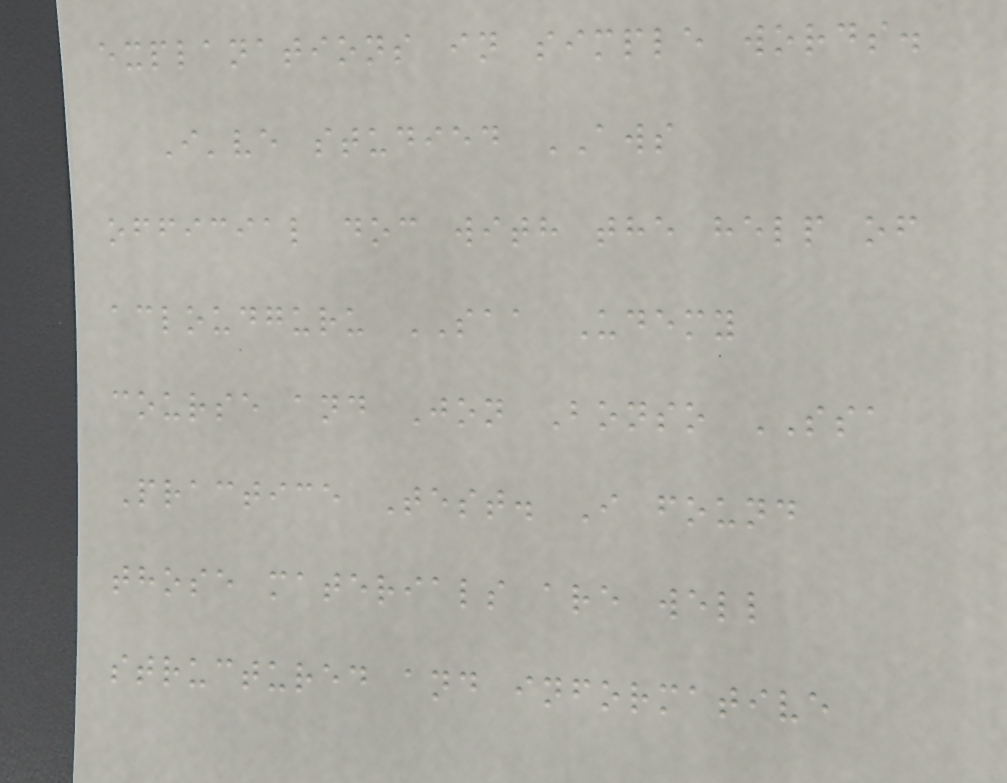explanations in simple words.
I've studied AWS
official doc with the help of
acloudguru SAA Udemy
course and Jon Bonso SSA
Practice Test. I found
those materials are well
structured and informative
